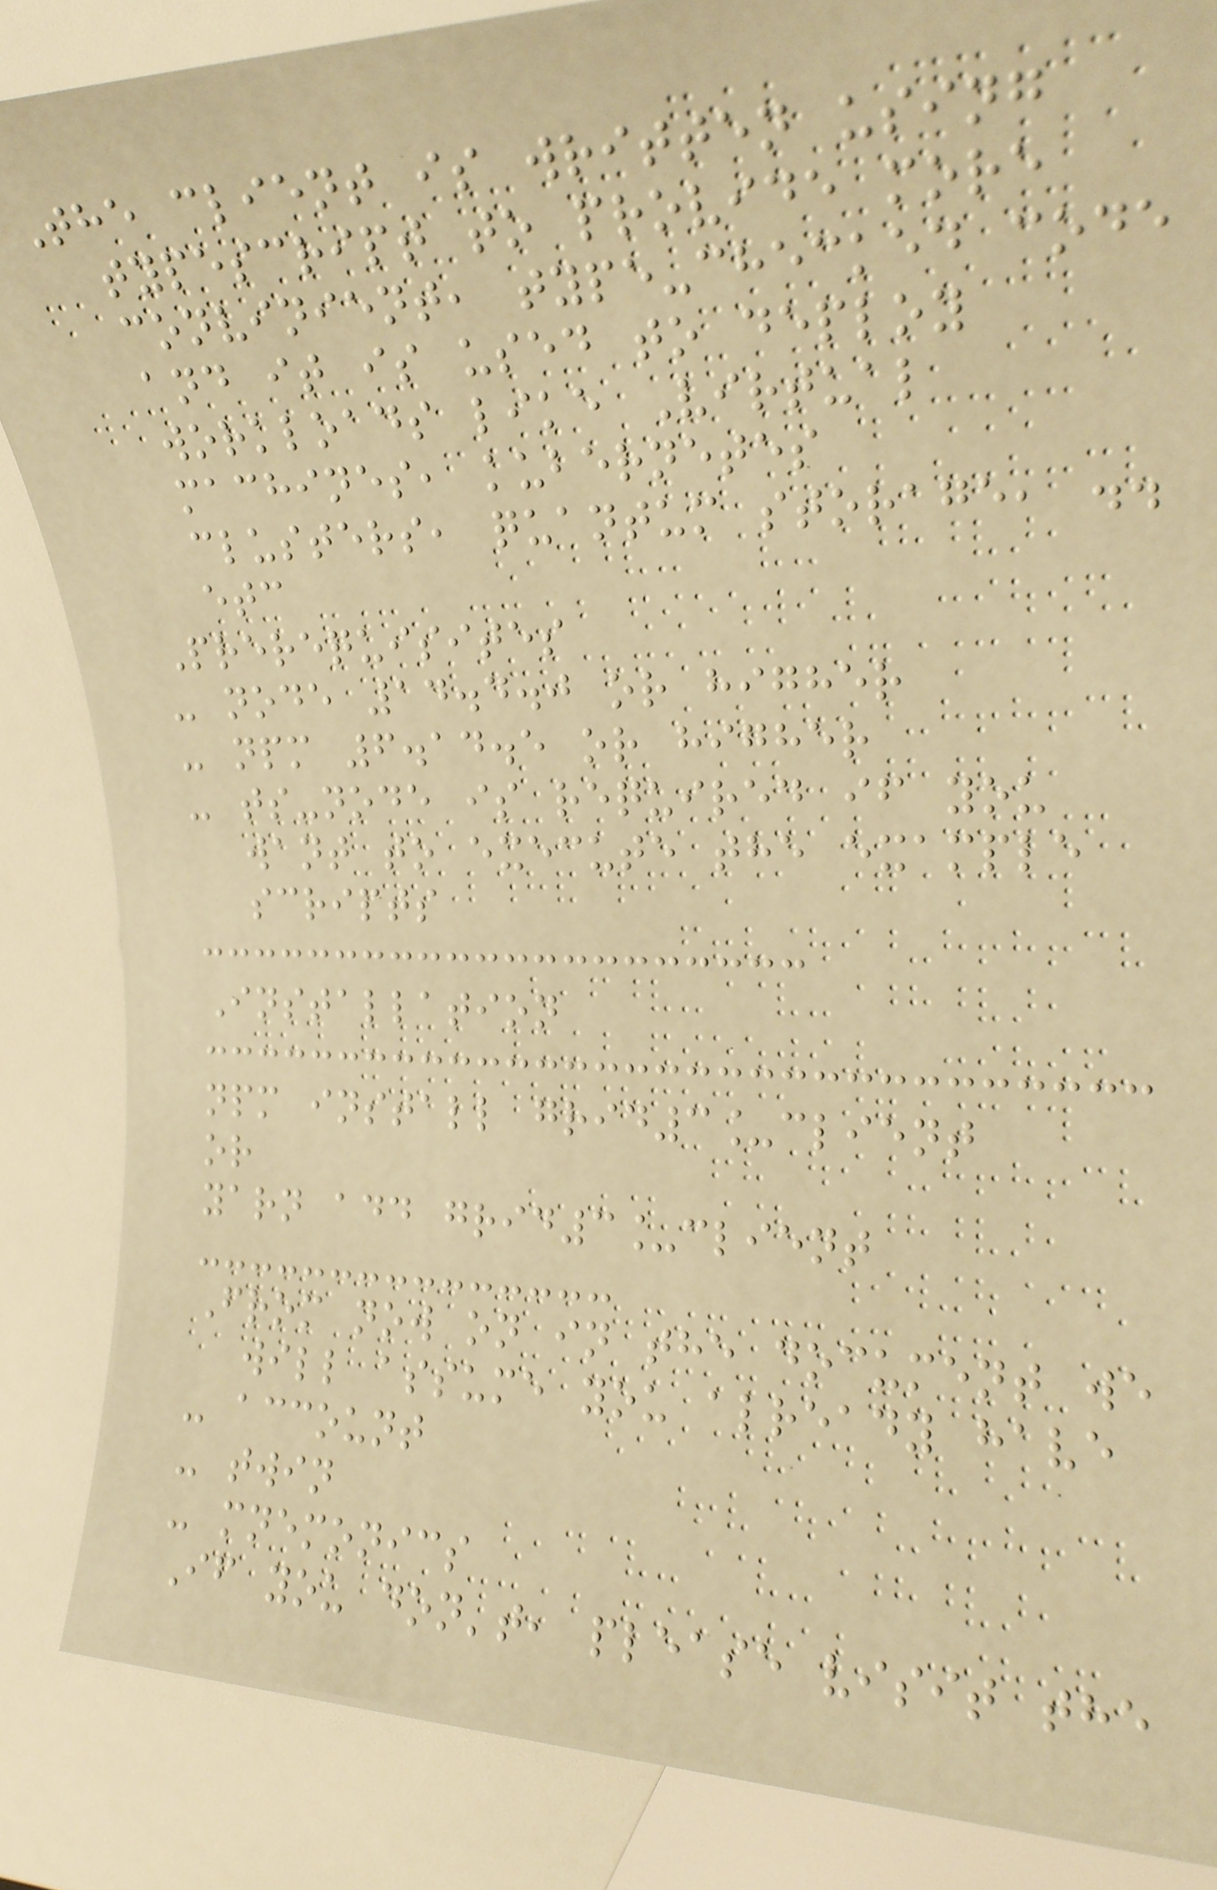The client is written using
typescript to provide more
convinient, type-checked code
and it is used to deploy
workloads like Virtual
machines, kubernetes
clusters, quantum storage, ..
etc
Prerequisites
- node 14.4.0 or higher
- npm 6.14.5 or higher
- ts-node is required if you
want to execute the example
scripts
Installation
npm install grid3_client
or
yarn add grid3_client
From now on in the document we
will assume you already have
- account
- twin
- mnemonics
If you don't, please visit the
